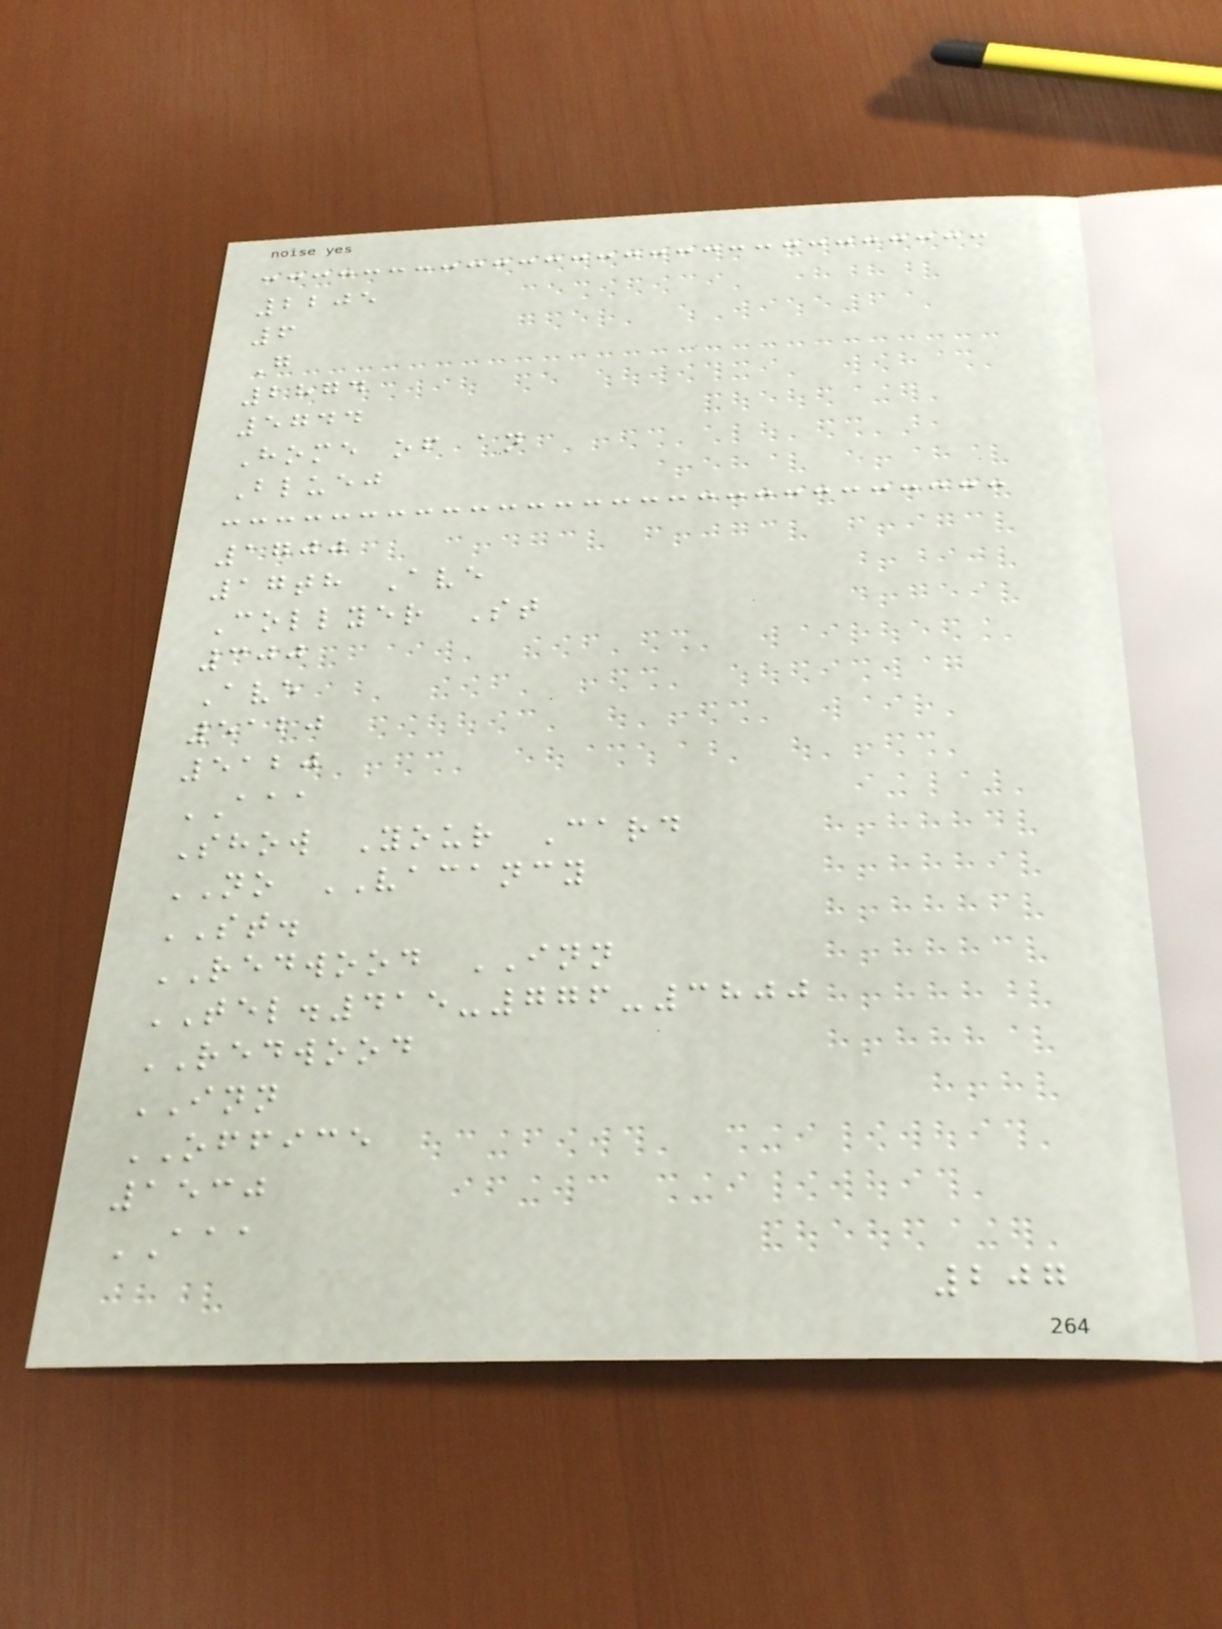2205
6
G
2874
5744
Home of an
Bluej
1700
17th Ave
Collyer St
300
Ave
5120
5120
AAA
Show Your Card
NO VACANCY
ST.
REDWOOD INN
TEL.415-776-3800
REDWOOD
INN
OFFICE
1530
AAA
207
